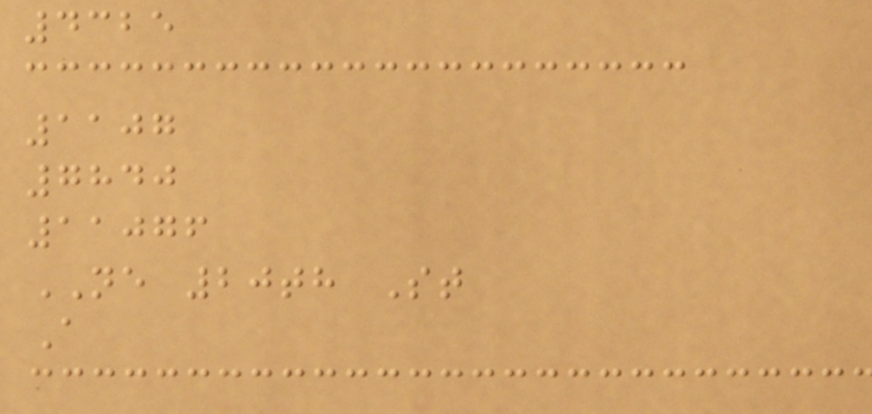4325
1107
7840
11076
NE 20th St
A
